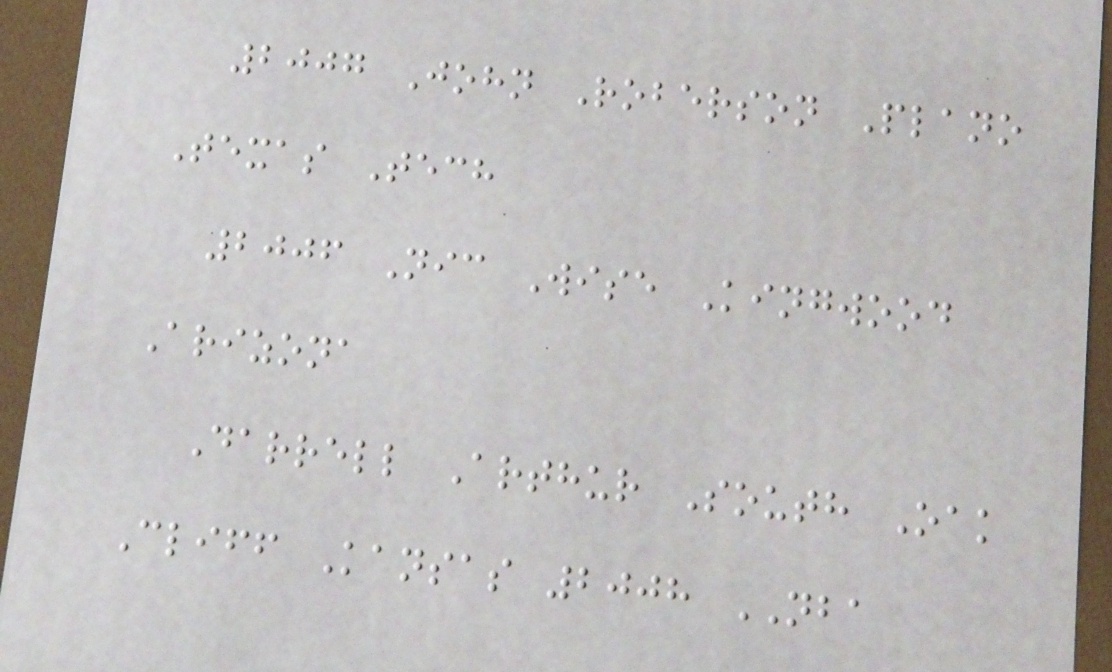2007 John Roberson Plano
Texas Tech
2006 Nic Wise Kingwood
Arizona
Darrell Arthur South Oak
Cliff Kansas 2008 NBA
